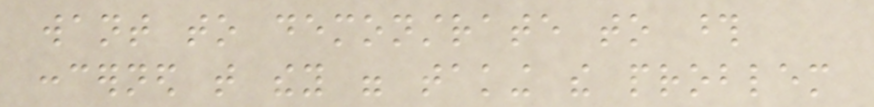want to demonstrate to those
concerned that they were taking the problem
